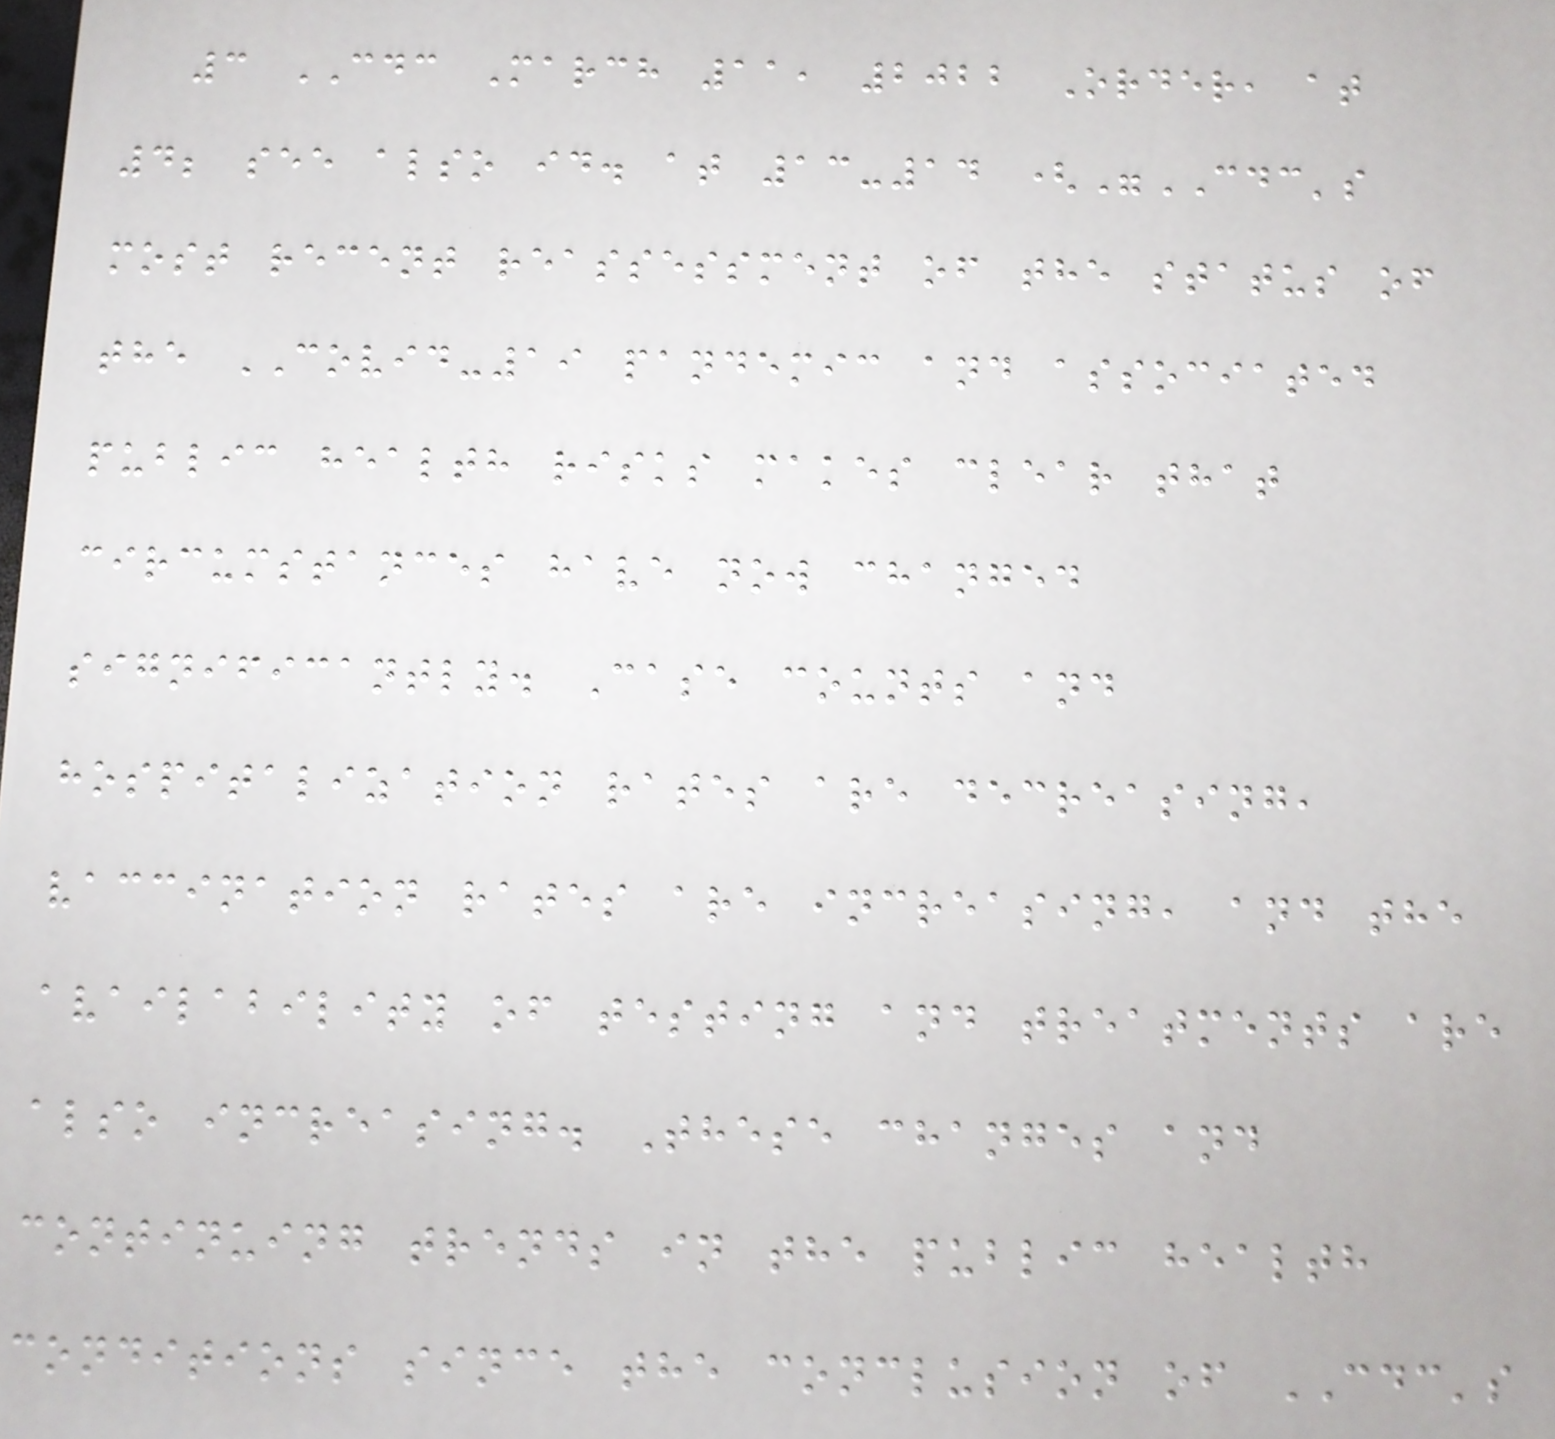3 CDC March 11, 2022 Order, at
4; see also id. at 13-14 ("CDC's
most recent reassessment of the status of
the COVID-19 pandemic and associated
public health risks makes clear that
circumstances have now changed
significantly. Case counts and
hospitalization rates are decreasing,
vaccination rates are increasing, and the
availability of testing and treatments are
also increasing. These changes and
continuing trends in the public health
conditions since the conclusion of CDC's
